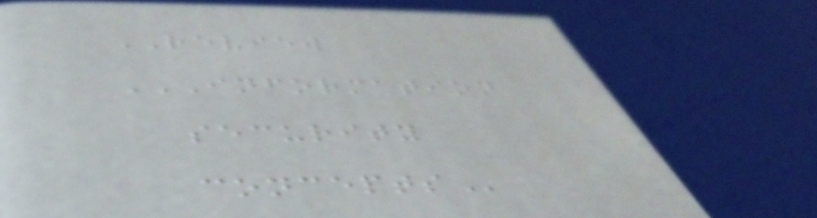REVIEW
INFORMATION
SECURITY
CONCEPTS
